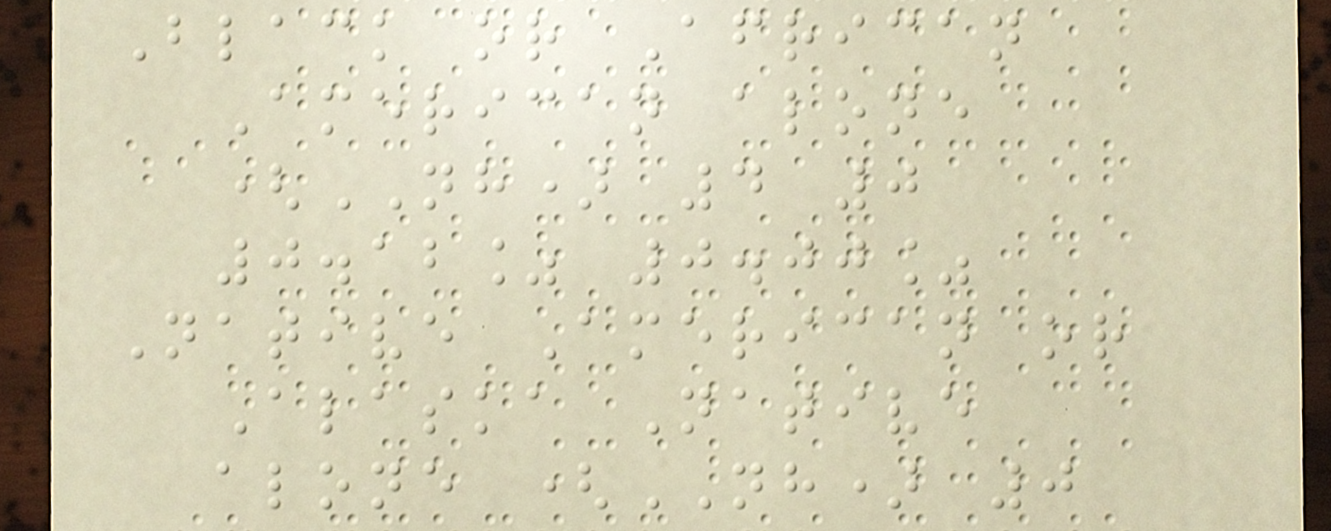Black or African
American alone
(NH) 4 0
0.12% 0.00%
Native American or
Alaska Native
alone (NH) 0
